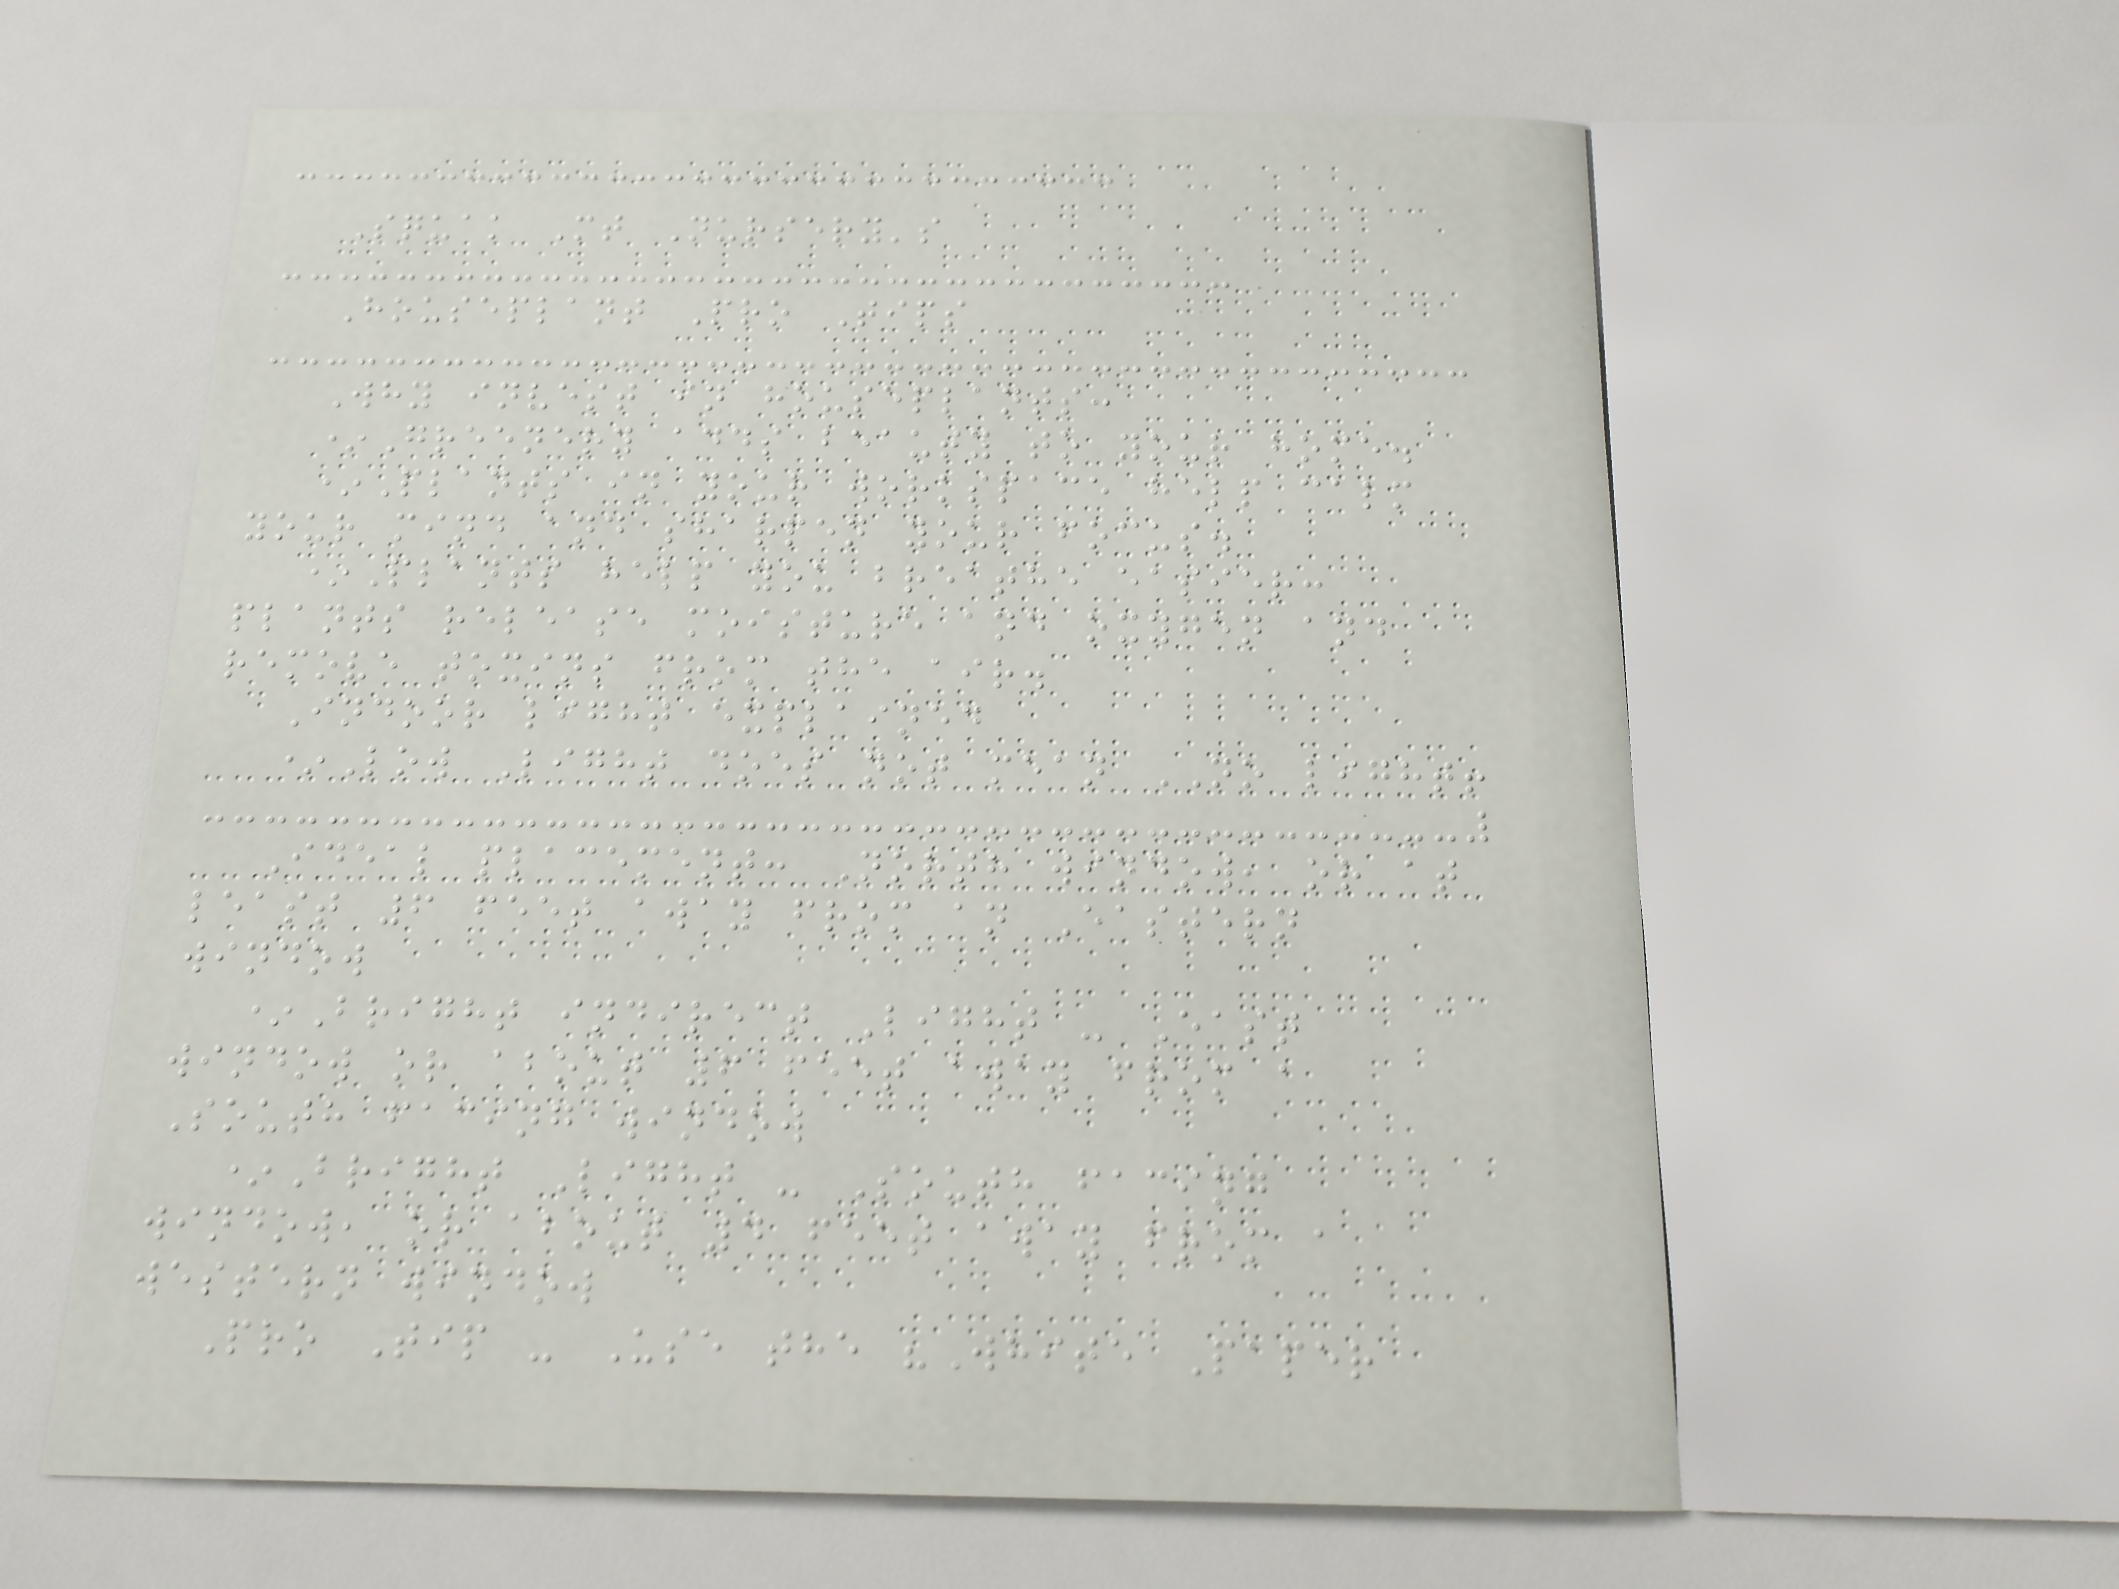Squak Mt Nursery's
Houseplant Pro Tips
Why invest in houseplants:
*Greenery adds beauty to your home.
*Plants in your workspace help calm
your mind and sharpen your focus.
*Plants help you breathe easier:
plants release moisture and oxygen and
remove toxins from the air.
Indoor light explained
*Low Light does not mean NO light!
Ideal placement: North window, or at
least 6 feet away from an Eastern
window
*Bright indirect Light - East
window or about 6 feet away from a
South facing window
*Bright Light - South facing
window, or about 4 feet away from a
western window
Pro Tip - Use the "White Paper
